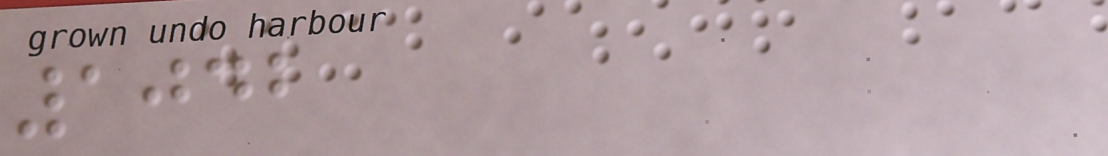1042
